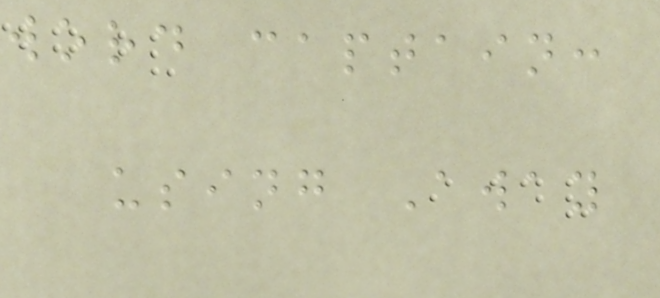word captain:
using Away
